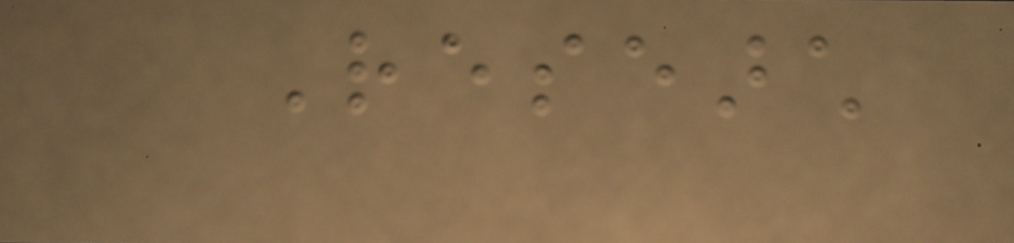Research
